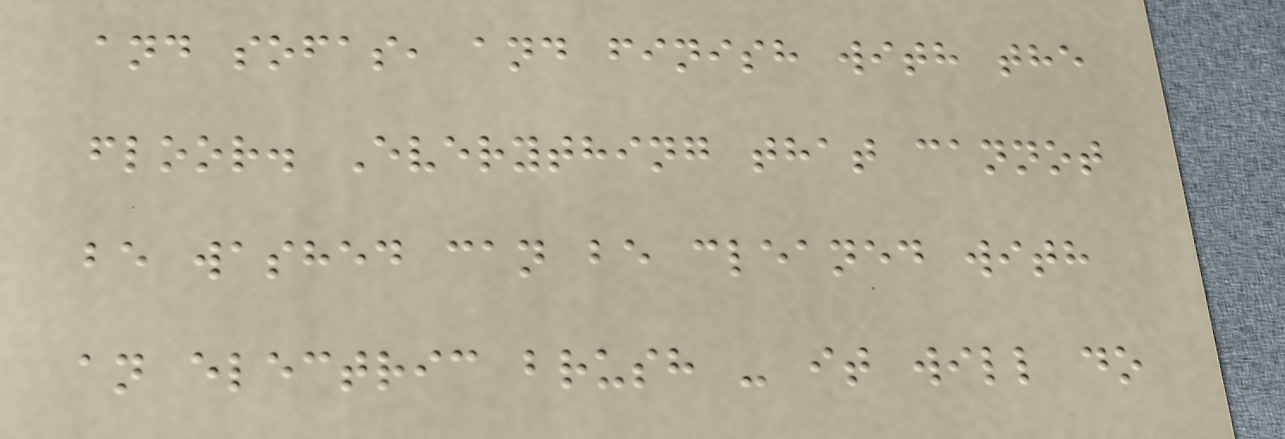and sofas, and finish with the
floor. Everything that cannot
be washed can be cleaned with
an electric brush - it will do
